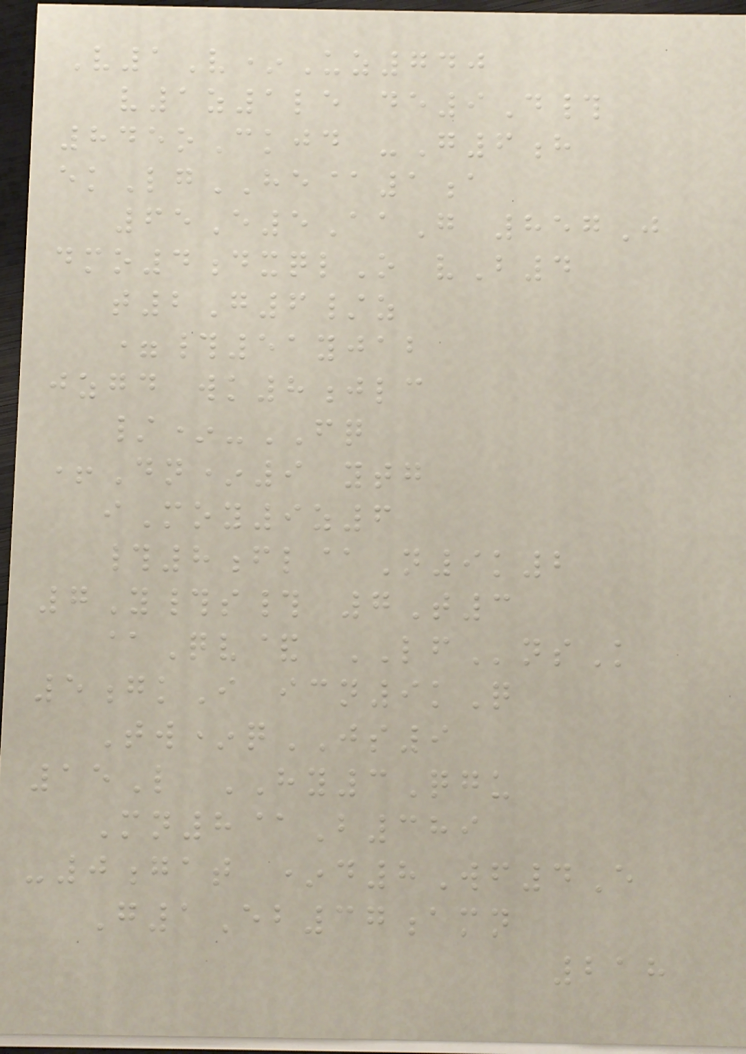V1V*Uz740
v1z1le de9D#
845oCkjd -G6h
ekLgHE@1a
65E5AaG 857J
dmo4dxqlO vB4
t2G6/z
=#51yjab
jzgd wk8jlc
/*-FQ
+Dn*9 ytg
iMoy9z6
#8fl@N9k2
7Y#s# 7T3
@Qv& LFnsK
5gkI icn9kQ
Tw*qJS9
15L HY3Qgu
Mn8@B389
-0gat *d8Wf4E
G1Eb37amn
218
